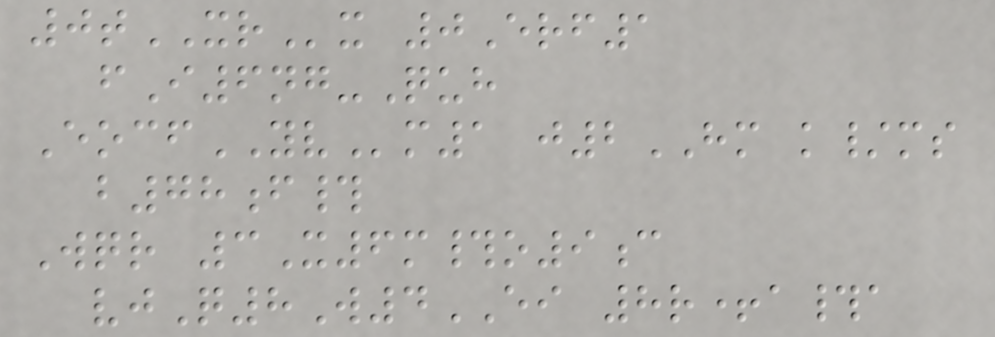0tXRx 0Erf1
fI6ng-Quh
EocfYVm1 j2HM k/ms
b78f#
Wqr 3X6m#o9c
vjQ8W4EI 8r+a#a
